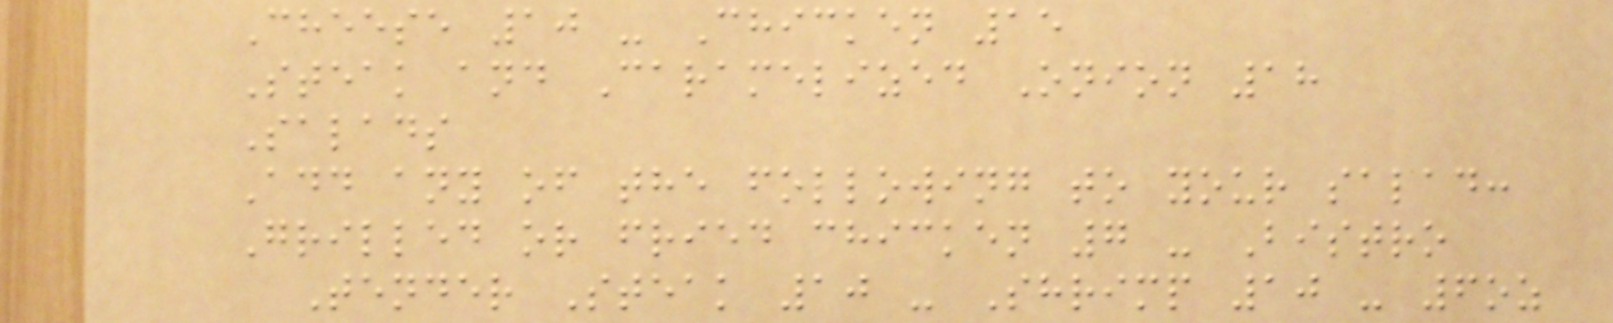Cheese 10 - Chicken 15
Steak and Caramelized Onion 18
Salads
Add any of the following to your salad:
Grilled or fried chicken 7 - Bistro
Tender Steak 10 - Shrimp 10 - 6oz
